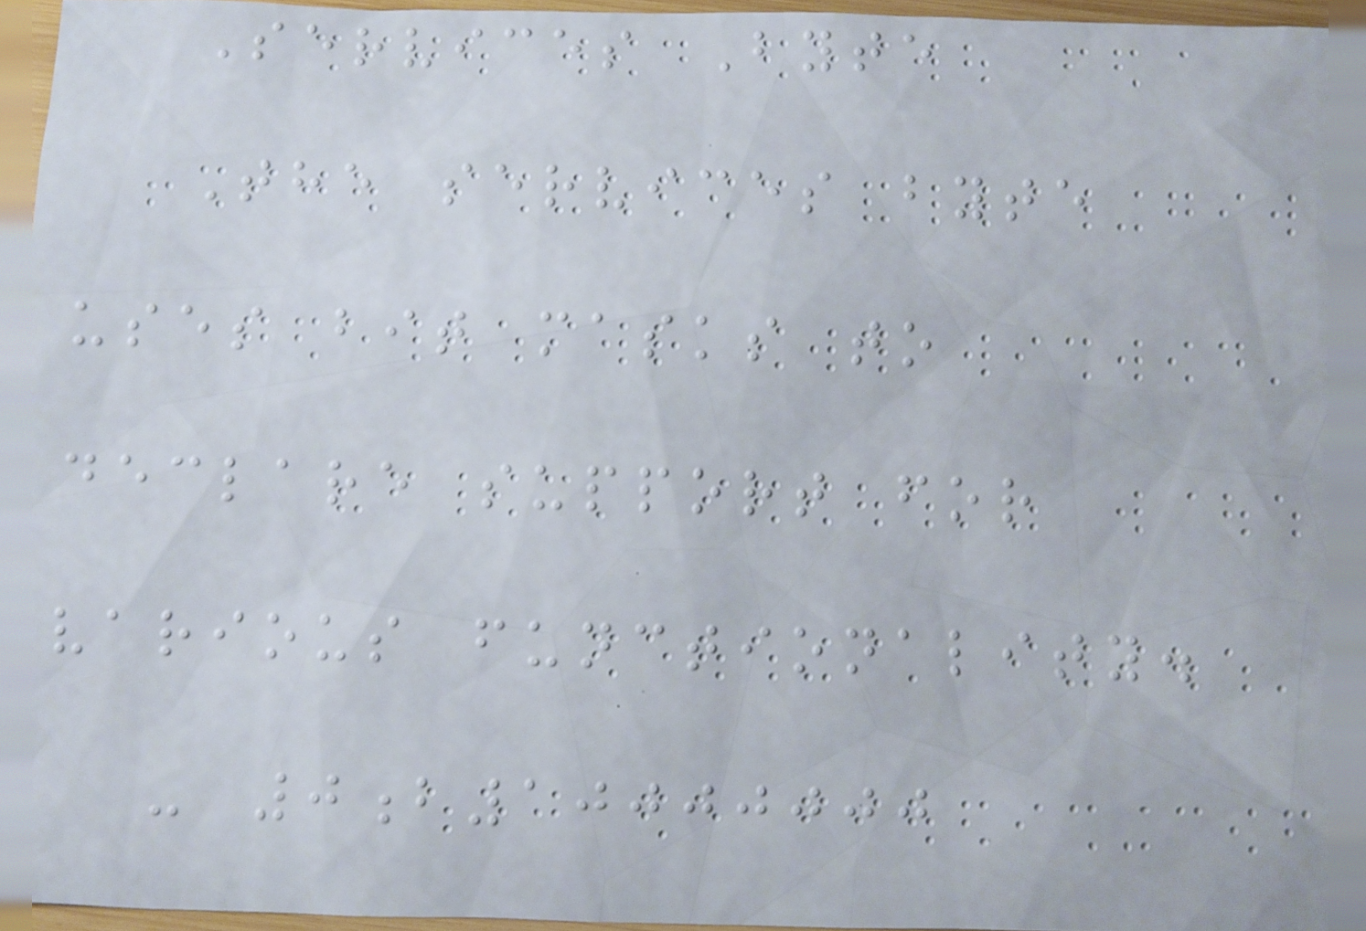Services Byte
The services byte
uses bit masks to
declare support for
various functionality.
- 0b10000000
